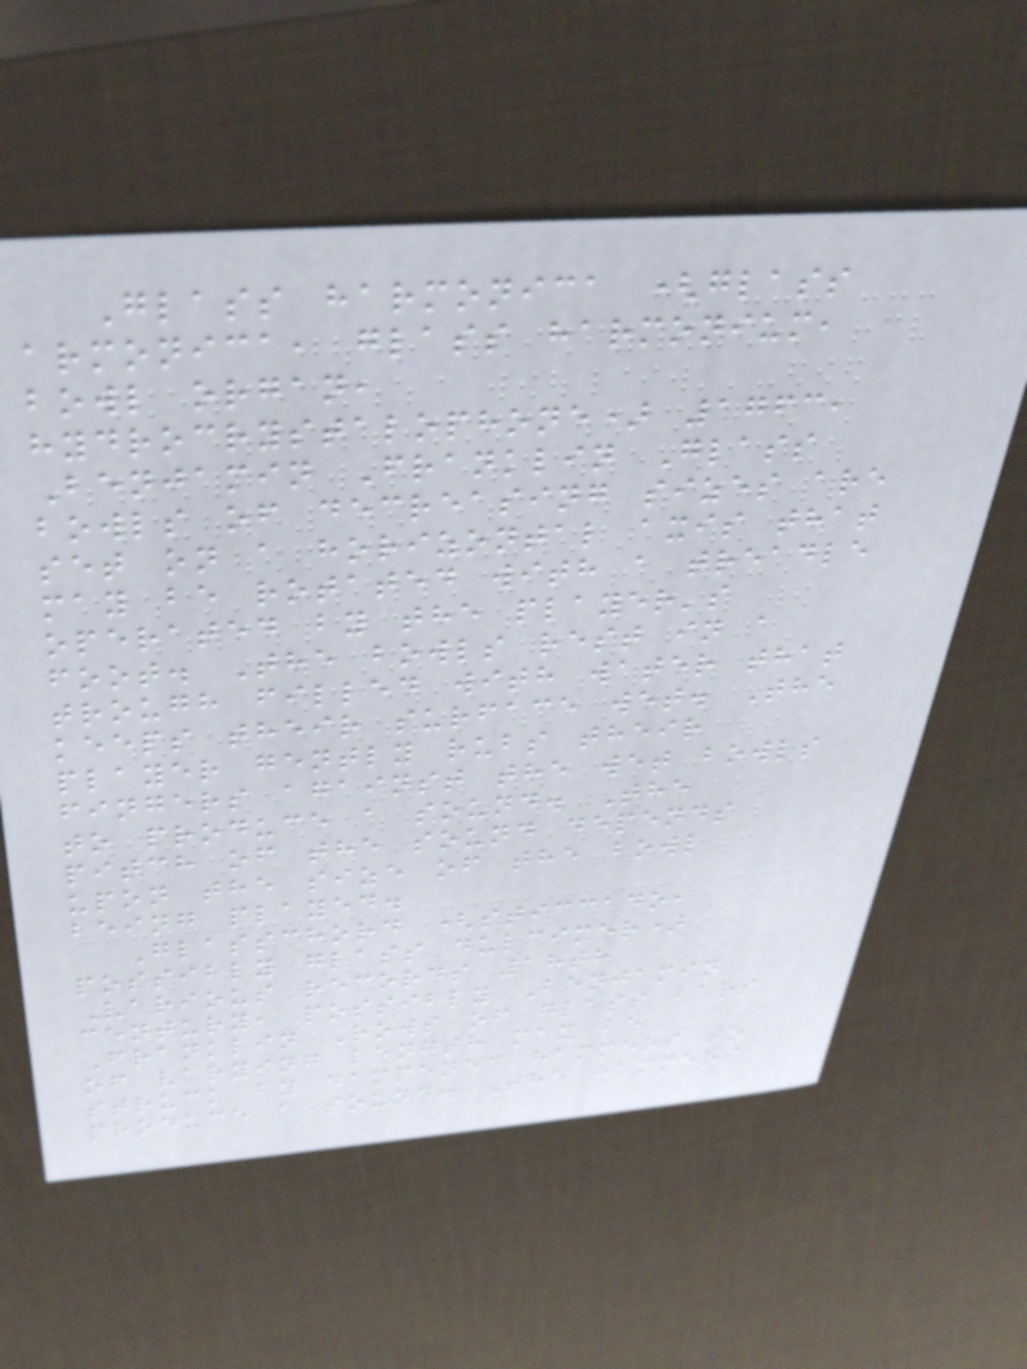Glass harmonica (glass
armonica, glass harmonium,
bowl organ,
hydrocrystalophone) 1763,
Benjamin Franklin Glass
bowls of decreasing sizes are
set on a horizontal axis that
may be rotated with a treadle
operated by the player's
foot. The bowls rest in a
trough filled with water that
keeps their surface wet. The
player gently rubs their
fingers against the wet bowls
to produce a sound. The
pitch of the sound depends
upon the size of the bowl
being played.
Glasschord (sticcado,
possibly glass dulcimer)
Various records 18th
century, possibly Benjamin
Franklin Rows of glass bars
of varying length may be
struck by dampened hammers to
produce a sound. The hammers
